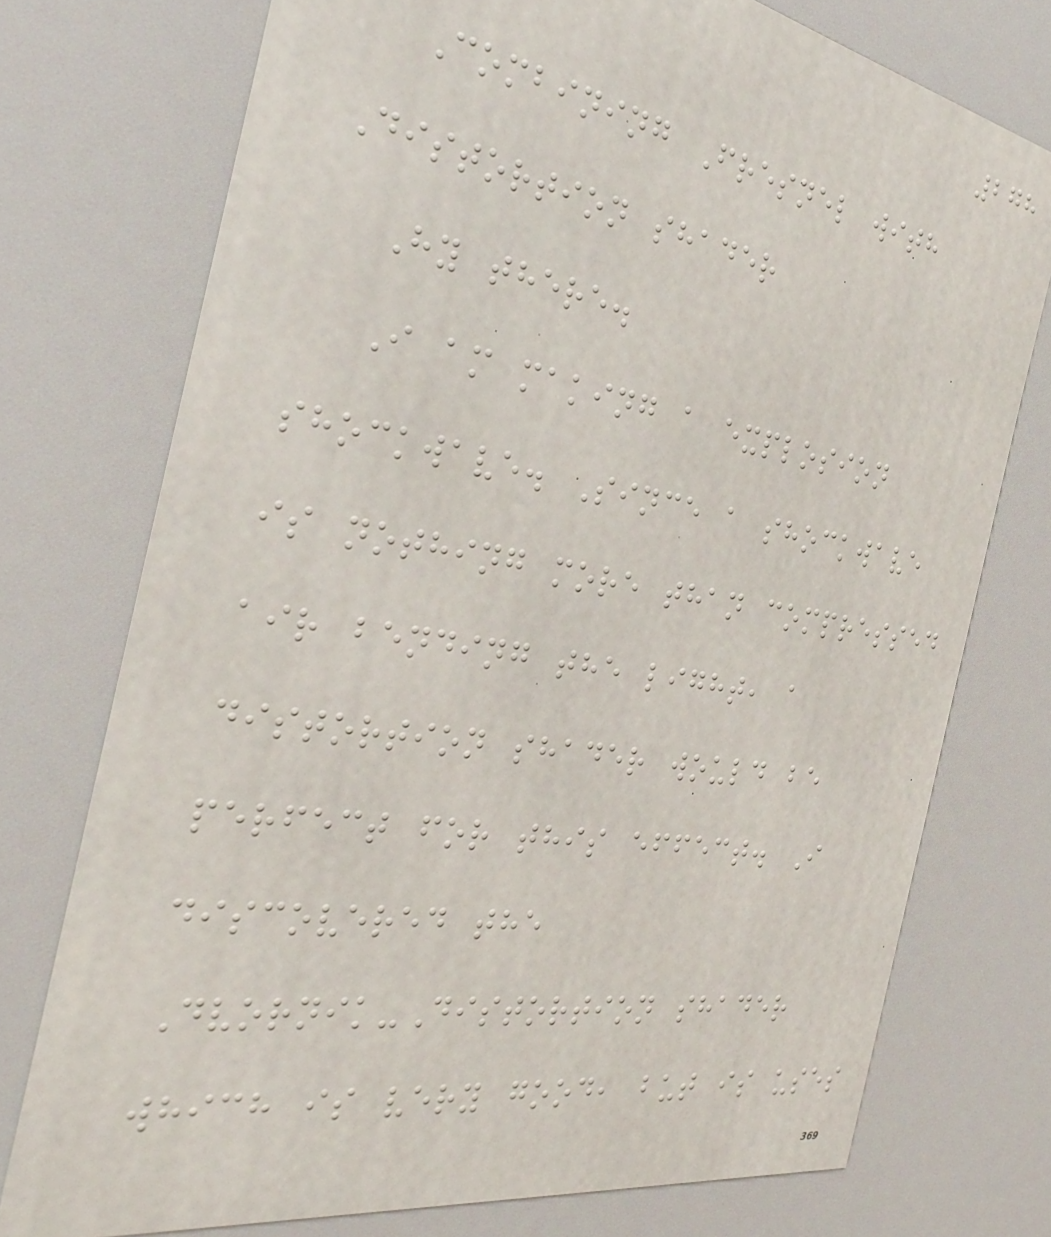278
Combining Fresnel with
Distortion shader
Hy there.
I am making a explosion
shockwave. Since a shockwave
is nothing more than compressed
air bending the light, a
distortion shader would be
perfect for this effect. I
discovered the
Dvornik-Distortion shader
which is very good, but is uses
